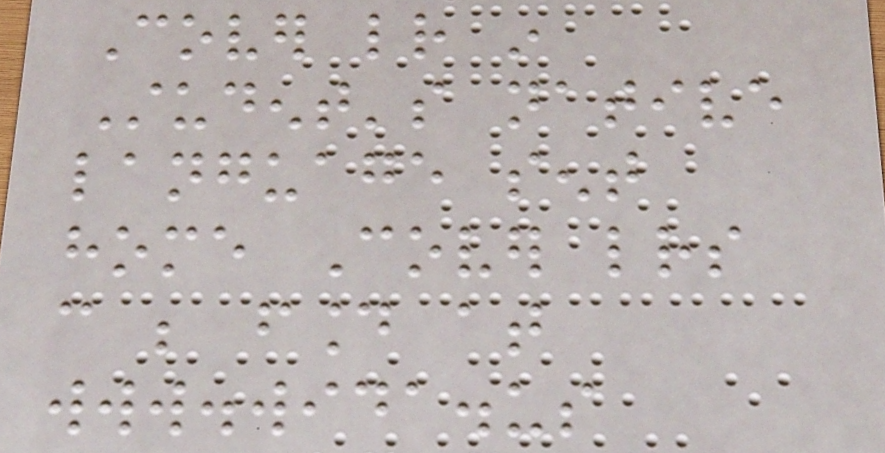Cover letter in
Student's native
language sent
home Cover letters
can be found at
www.wida.us
